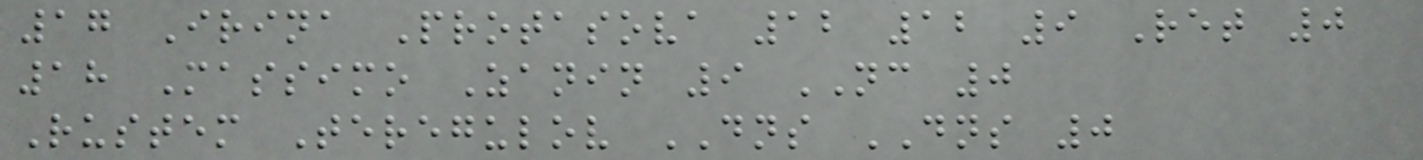17 Irina Protasova 12 12 9 Ret 0
18 Massimo Zanin 9 NC 0
Rustem Teregulov DNS DNS 0
